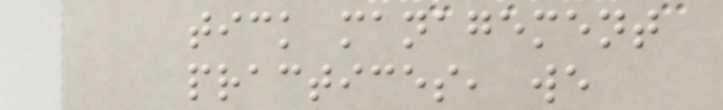tick management
practices, we
